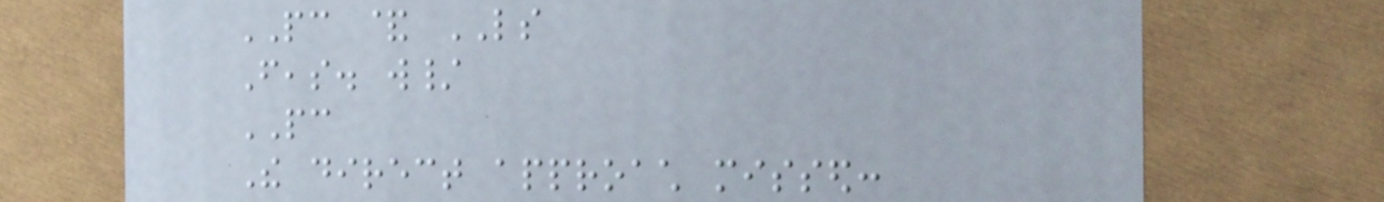PC & LS
Feas. w/
PC
The direct approach missed:
